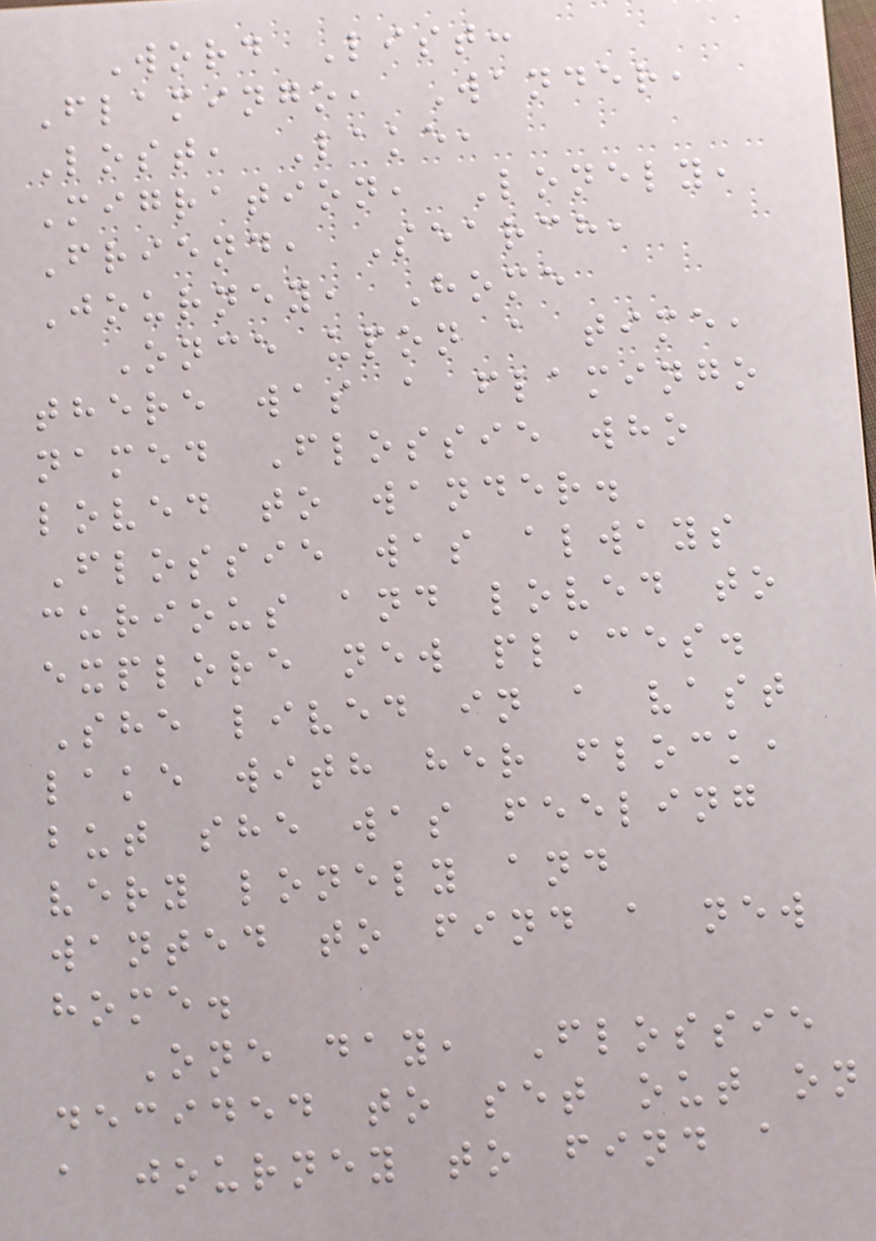Word List:
Flamingo, Wander,
Lost, Lake,
Migration, Lonely,
Friend, Search,
Journey, Home
Once upon a time,
there was a flamingo
named Flossie who
loved to wander.
Flossie was always
curious and loved to
explore new places.
She lived in a vast
lake with her flock,
but she was feeling
very lonely and
wanted to find a new
home.
One day, Flossie
decided to set out on
a journey to find a
